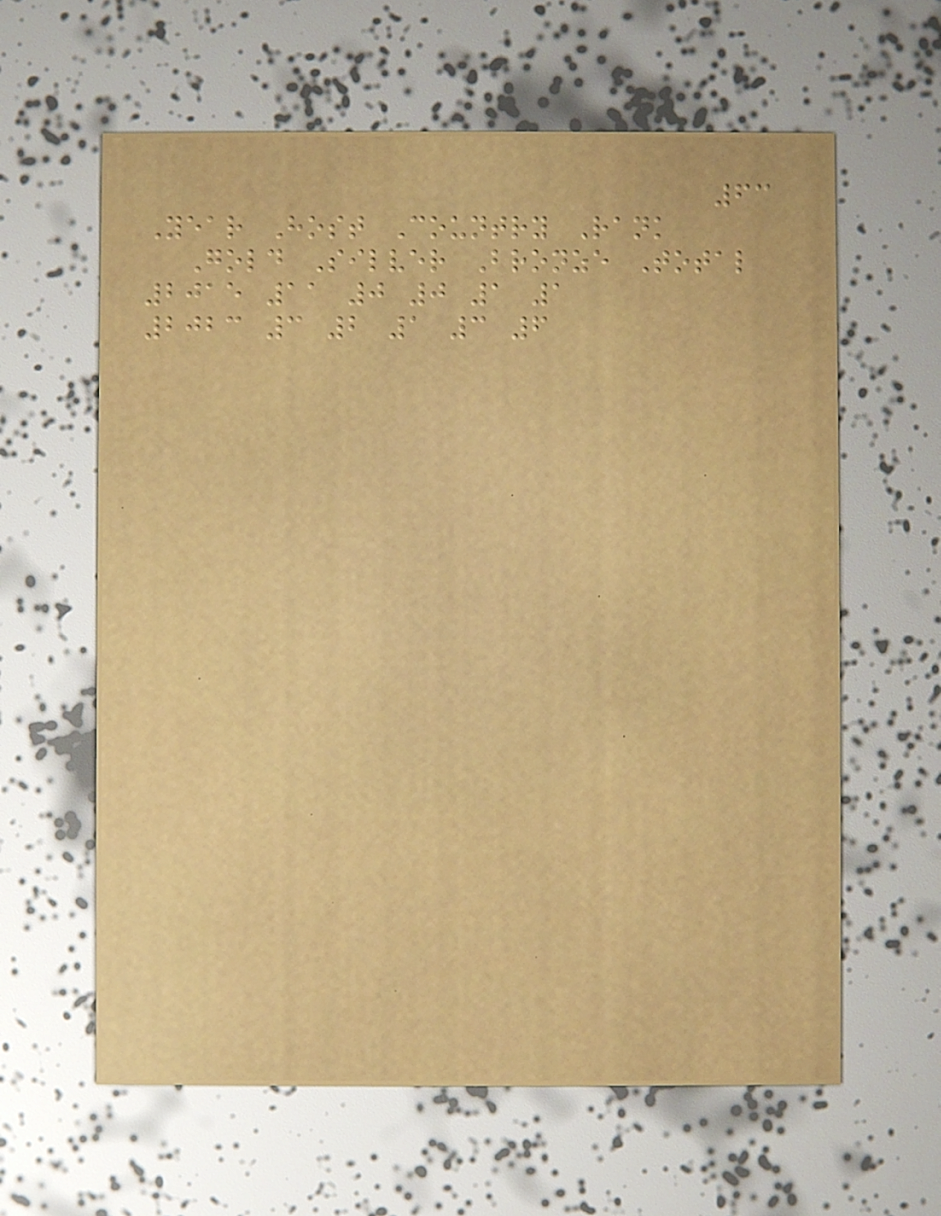63
Year Host Country Rank
Gold Silver Bronze Total
2015 11 0 0 1 1
2023 3 2 1 3 6
